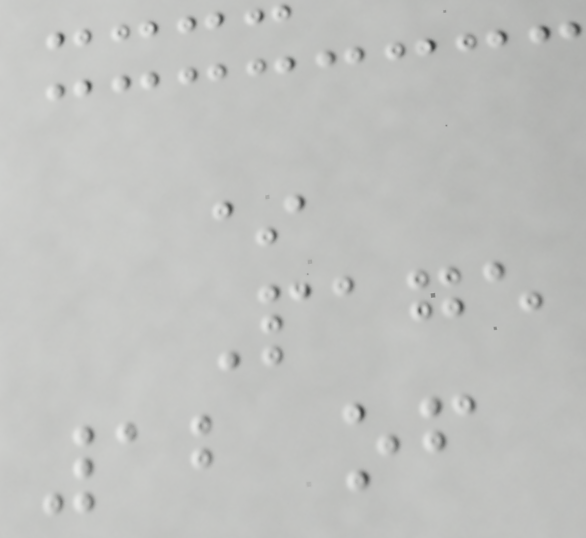*
Page
12 of
